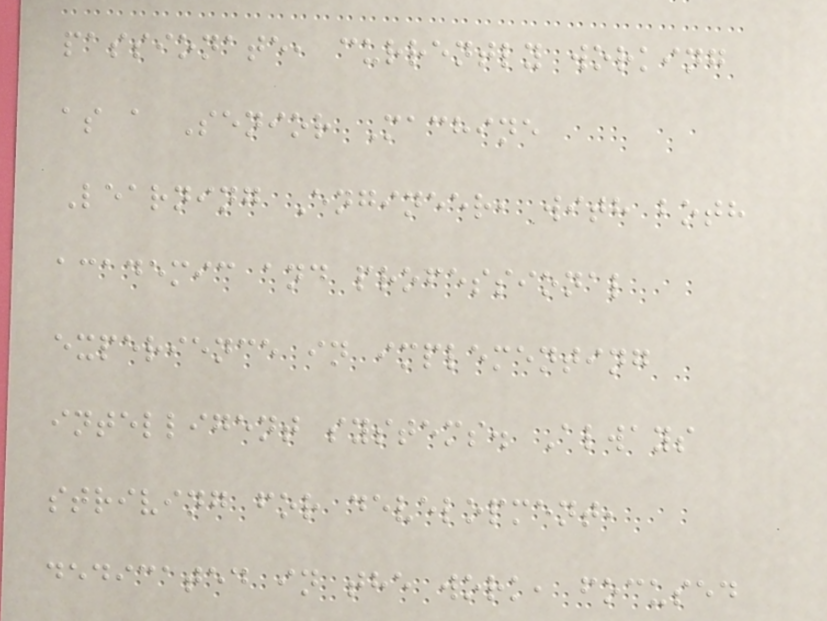passionate, currently working
as a Senior Machine
Learning Engineer, with both
academic and professional
experience in implementing
intelligent systems. Always
striving for development,
dedicated in the work, focused
